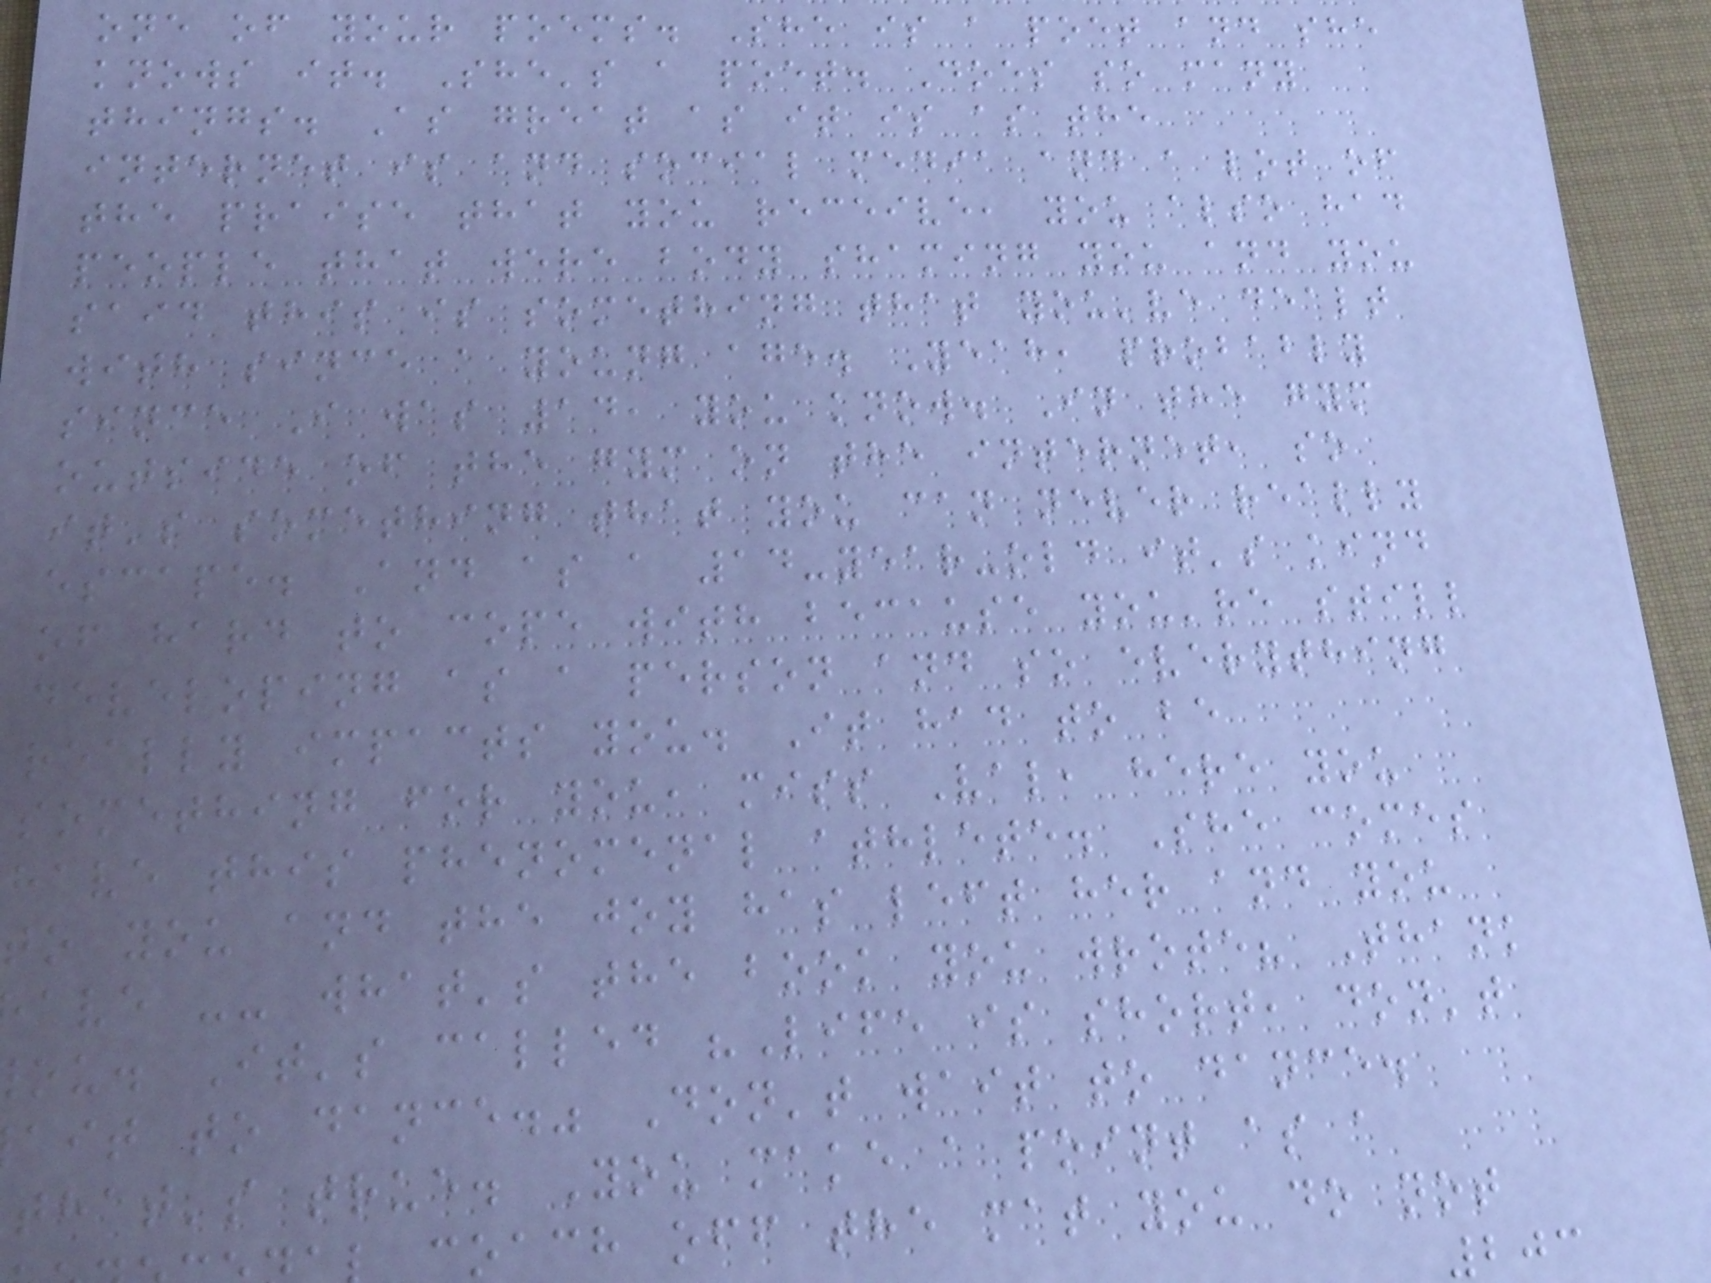one of your poems. She is a poet and she
knows it. She's a poet. Does so many
things. As great as it is as the
internet is and social media and a lot of
the praise that you receive, you also had
people that were body shaming you and you
said this is something that you've dealt
with since a young age. Yeah, probably
since I was 14, you know. In the gym
outside of the gym on the internet, so
it's something that you can never really
escape. And as a 14-year-old it's kind
of hard to cope with because you're still
developing as a person and so everything
really impacts you. It had to be
something for you, miss Val, here you
have this phenomenal athlete. She comes
to you and the joy has left her and you
ave -- what's the book you wrote? Thank
ou. It's called "Life is short, don't
ait to dance." Don't wait to dance.
that's true. You make a point as a
coach off the mat you do not
203
